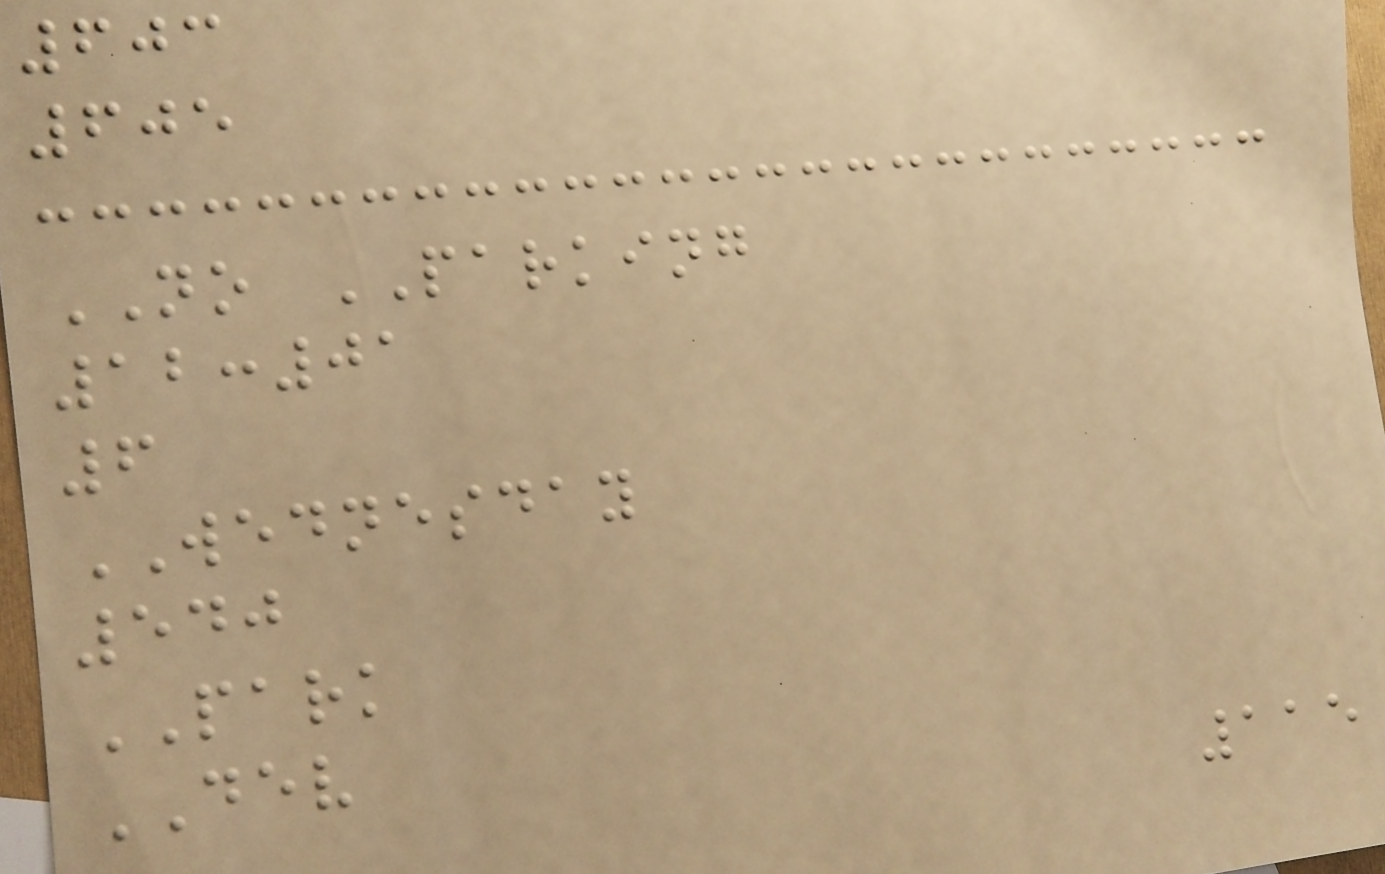603
605
NO PARKING
12:01
6
WEDNESDAY
540
PARK
DEV
115
